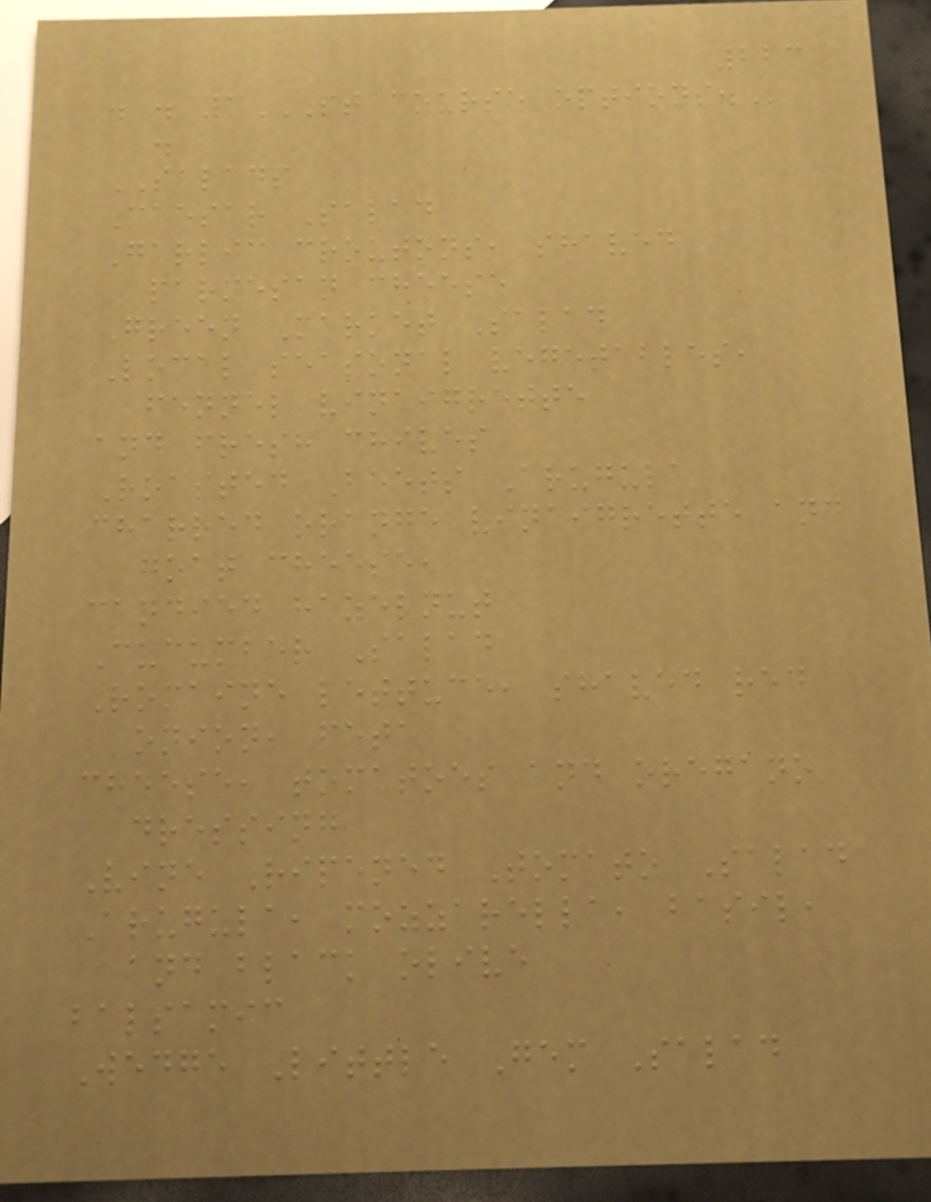223
. . 1ST COURSE OPTIONS.
.
SALADS
Caesar Salad
Garlic croutons, shaved
parmesan cheese
Green Market Salad
Local seasonal vegetables,
fennel vinaigrette
and fresh chives
Roasted Beets Arugula
charred orange vinaigrette and
goat cheese,
candied hazelnut
Cucumber Salad
Romaine lettuce, shaved red
onion, feta
cheese, tomatoes and oregano
dressing
Vine Ripened Tomato Salad
Arugula, mozzarella, basil,
and black olive
balsamic
Wedge Little Gem Salad
